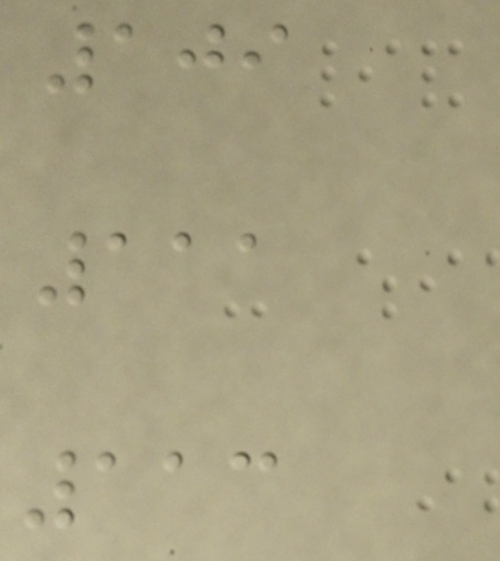109
111
113
